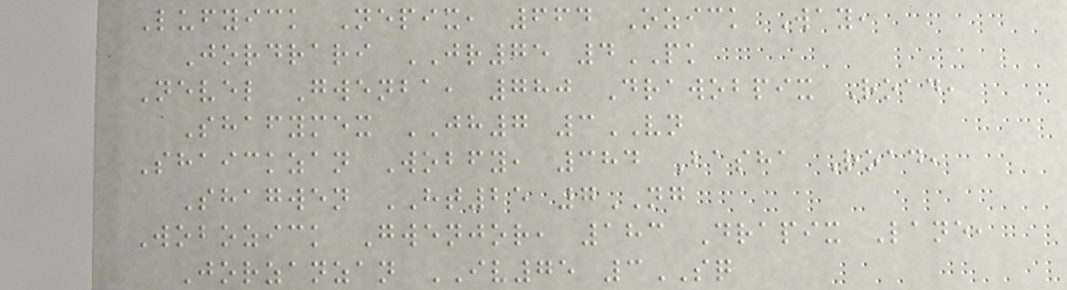Lufyick Nepix, 664 Ozick Way,
Jordrari JR75 4PK
Nevel Gwenba, 780 Drawobpix Road,
Shafymex JH7 3VN
Shaickzan Wobfy, 384 Basha Road,
Shagwen HT25 7NG
Wobozick Gwenjor, 183 Drapix Lane,
Jorzanzan IV75 3SQ
